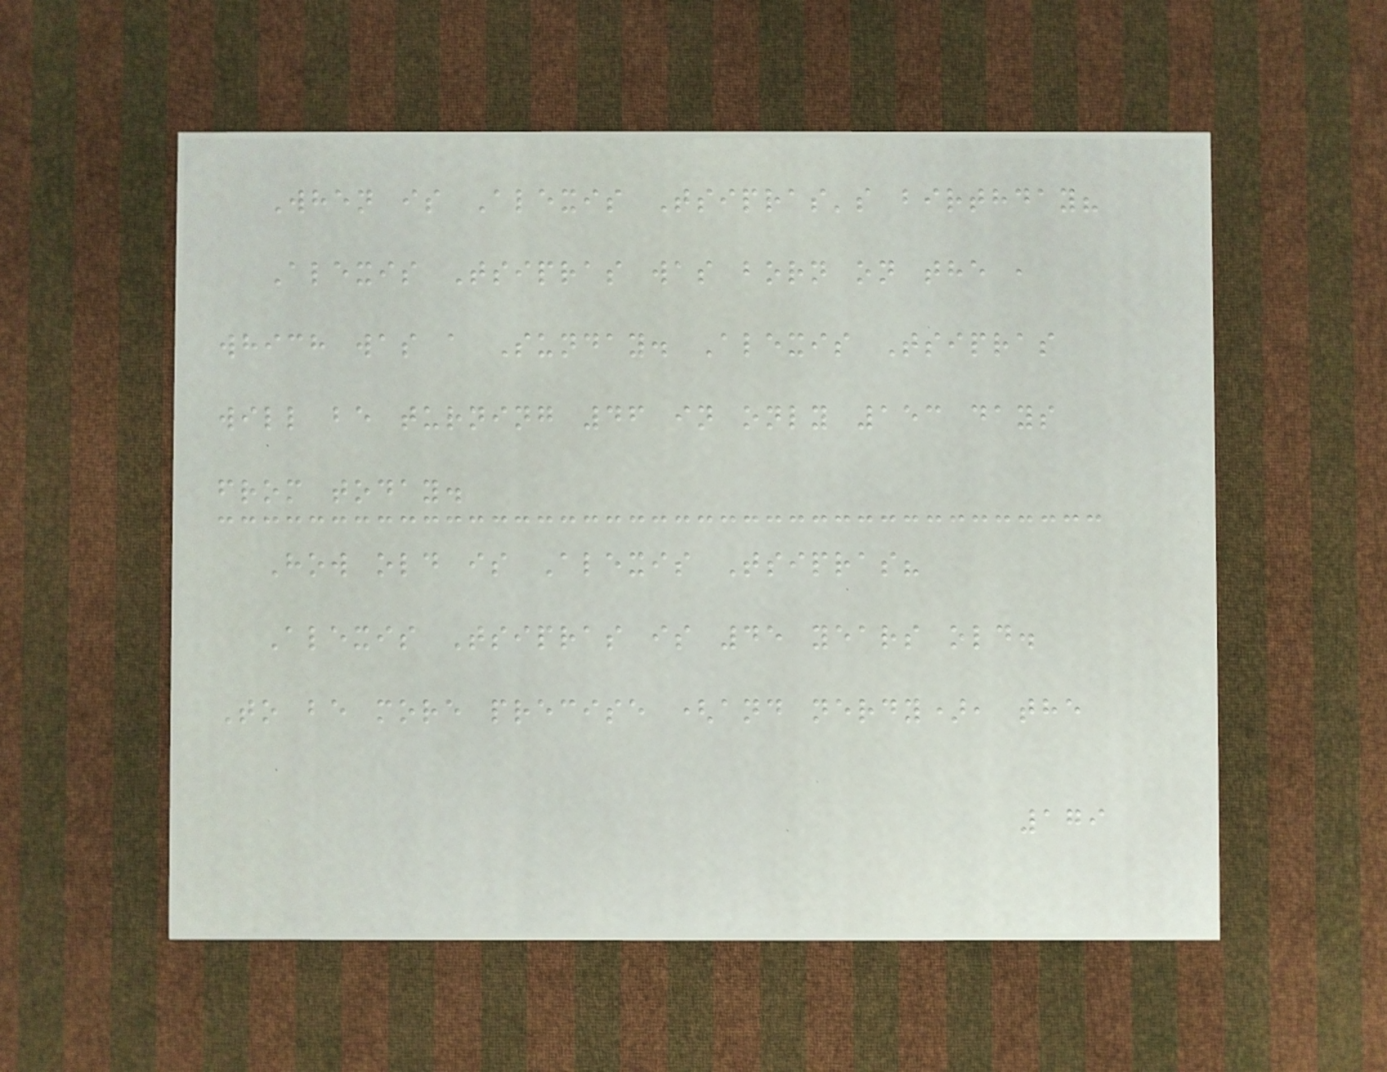When is Alexis Tsipras's birthday?
Alexis Tsipras was born on the ,
which was a Sunday. Alexis Tsipras
will be turning 46 in only 153 days
from today.
How old is Alexis Tsipras?
Alexis Tsipras is 45 years old.
To be more precise (and nerdy), the
179
